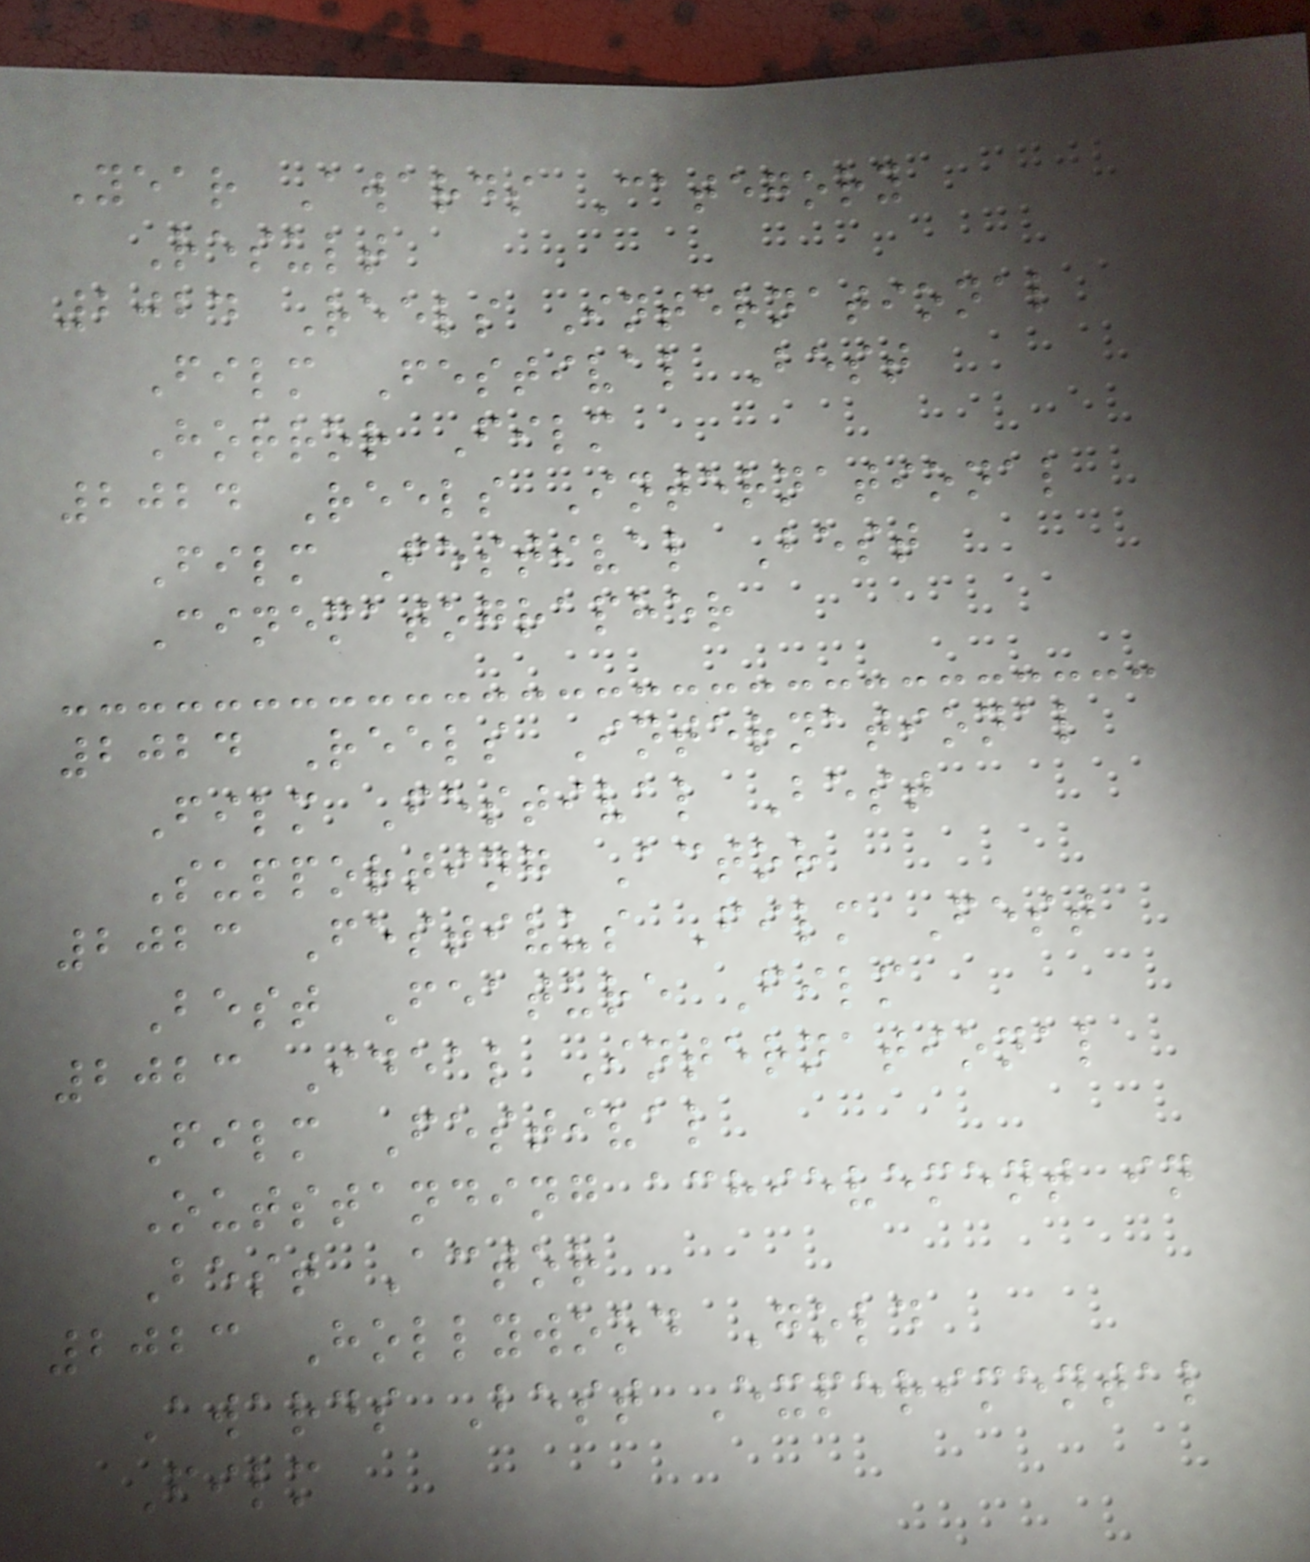Year Awards Category
Result
2024 Reels International
Film Festival Best
Horror Film
2024 Reels International
Film Festival Best
Cinematographer
2024 Reels International
Film Festival Best
Supporting Actor
2023 Festivus Film Fest
Best Feature Film
2023 Ideal International
Film Festival
Outstanding achievement in
Best Actor
2023 Hollywood Gold
Awards Best Experimental
Film
